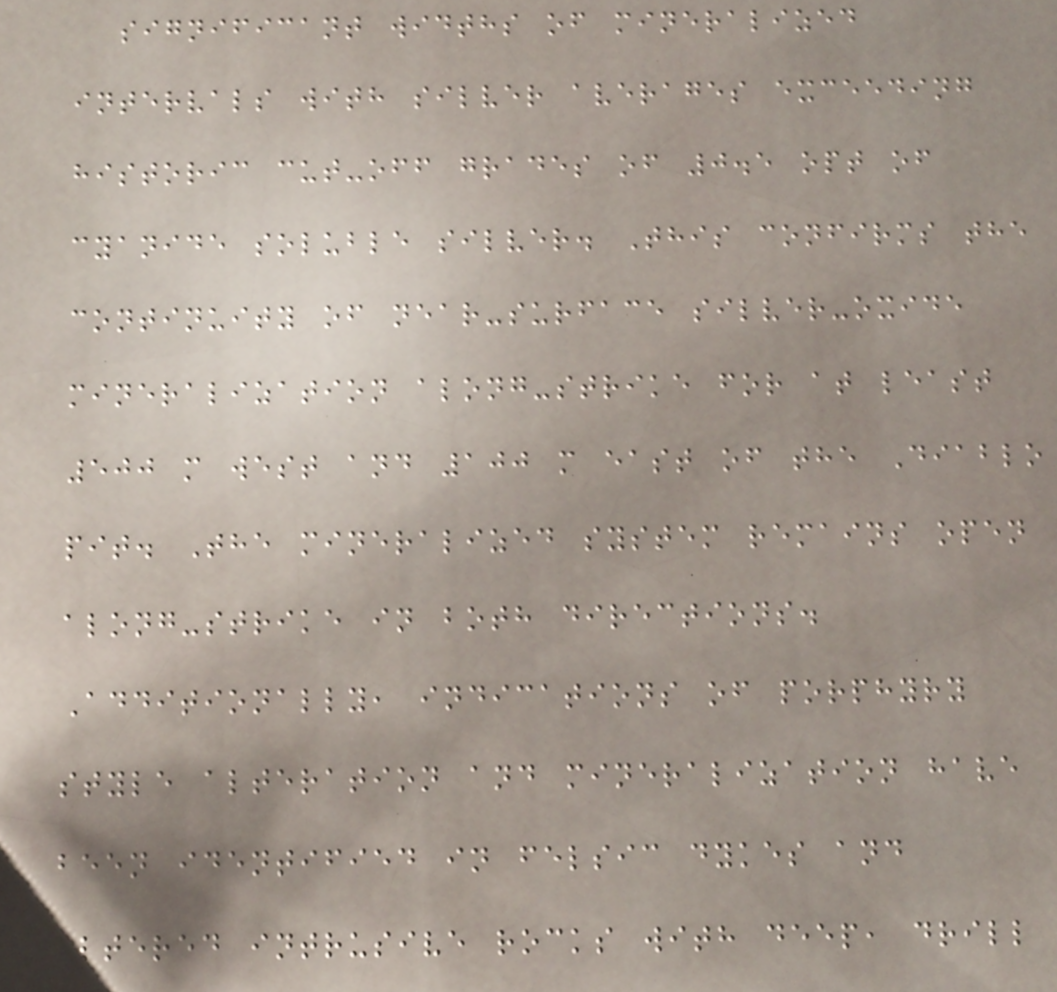significant widths of mineralized
intervals with silver averages exceeding
historic cut-off grades of 0.5 opt of
cyanide soluble silver. This confirms the
continuity of near-surface silver-oxide
mineralization along-strike for at least
500 m west and 100 m east of the Diablo
pit. The mineralized system remains open
along-strike in both directions.
Additionally, indications of porphyry
style alteration and mineralization have
been identified in felsic dykes and
altered intrusive rocks with deep, drill
